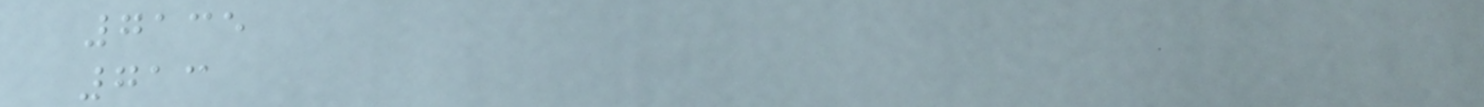7135
713
